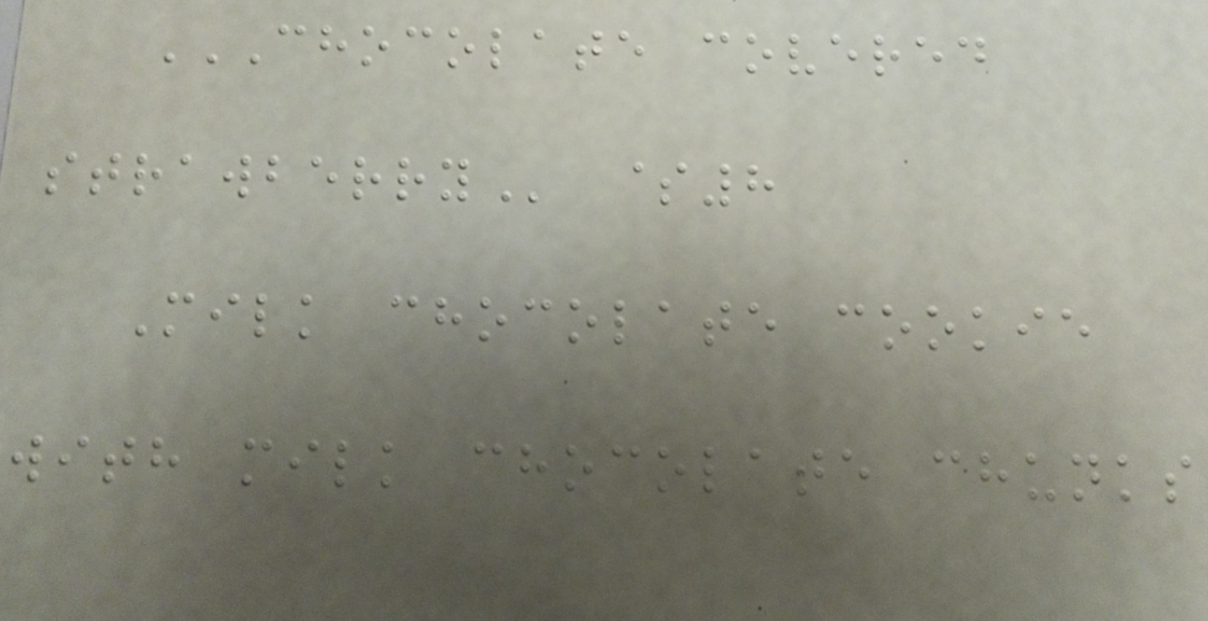CHOCOLATE COVERED
STRAWBERRY $8
Milk chocolate cookie
with milk chocolate chunks
